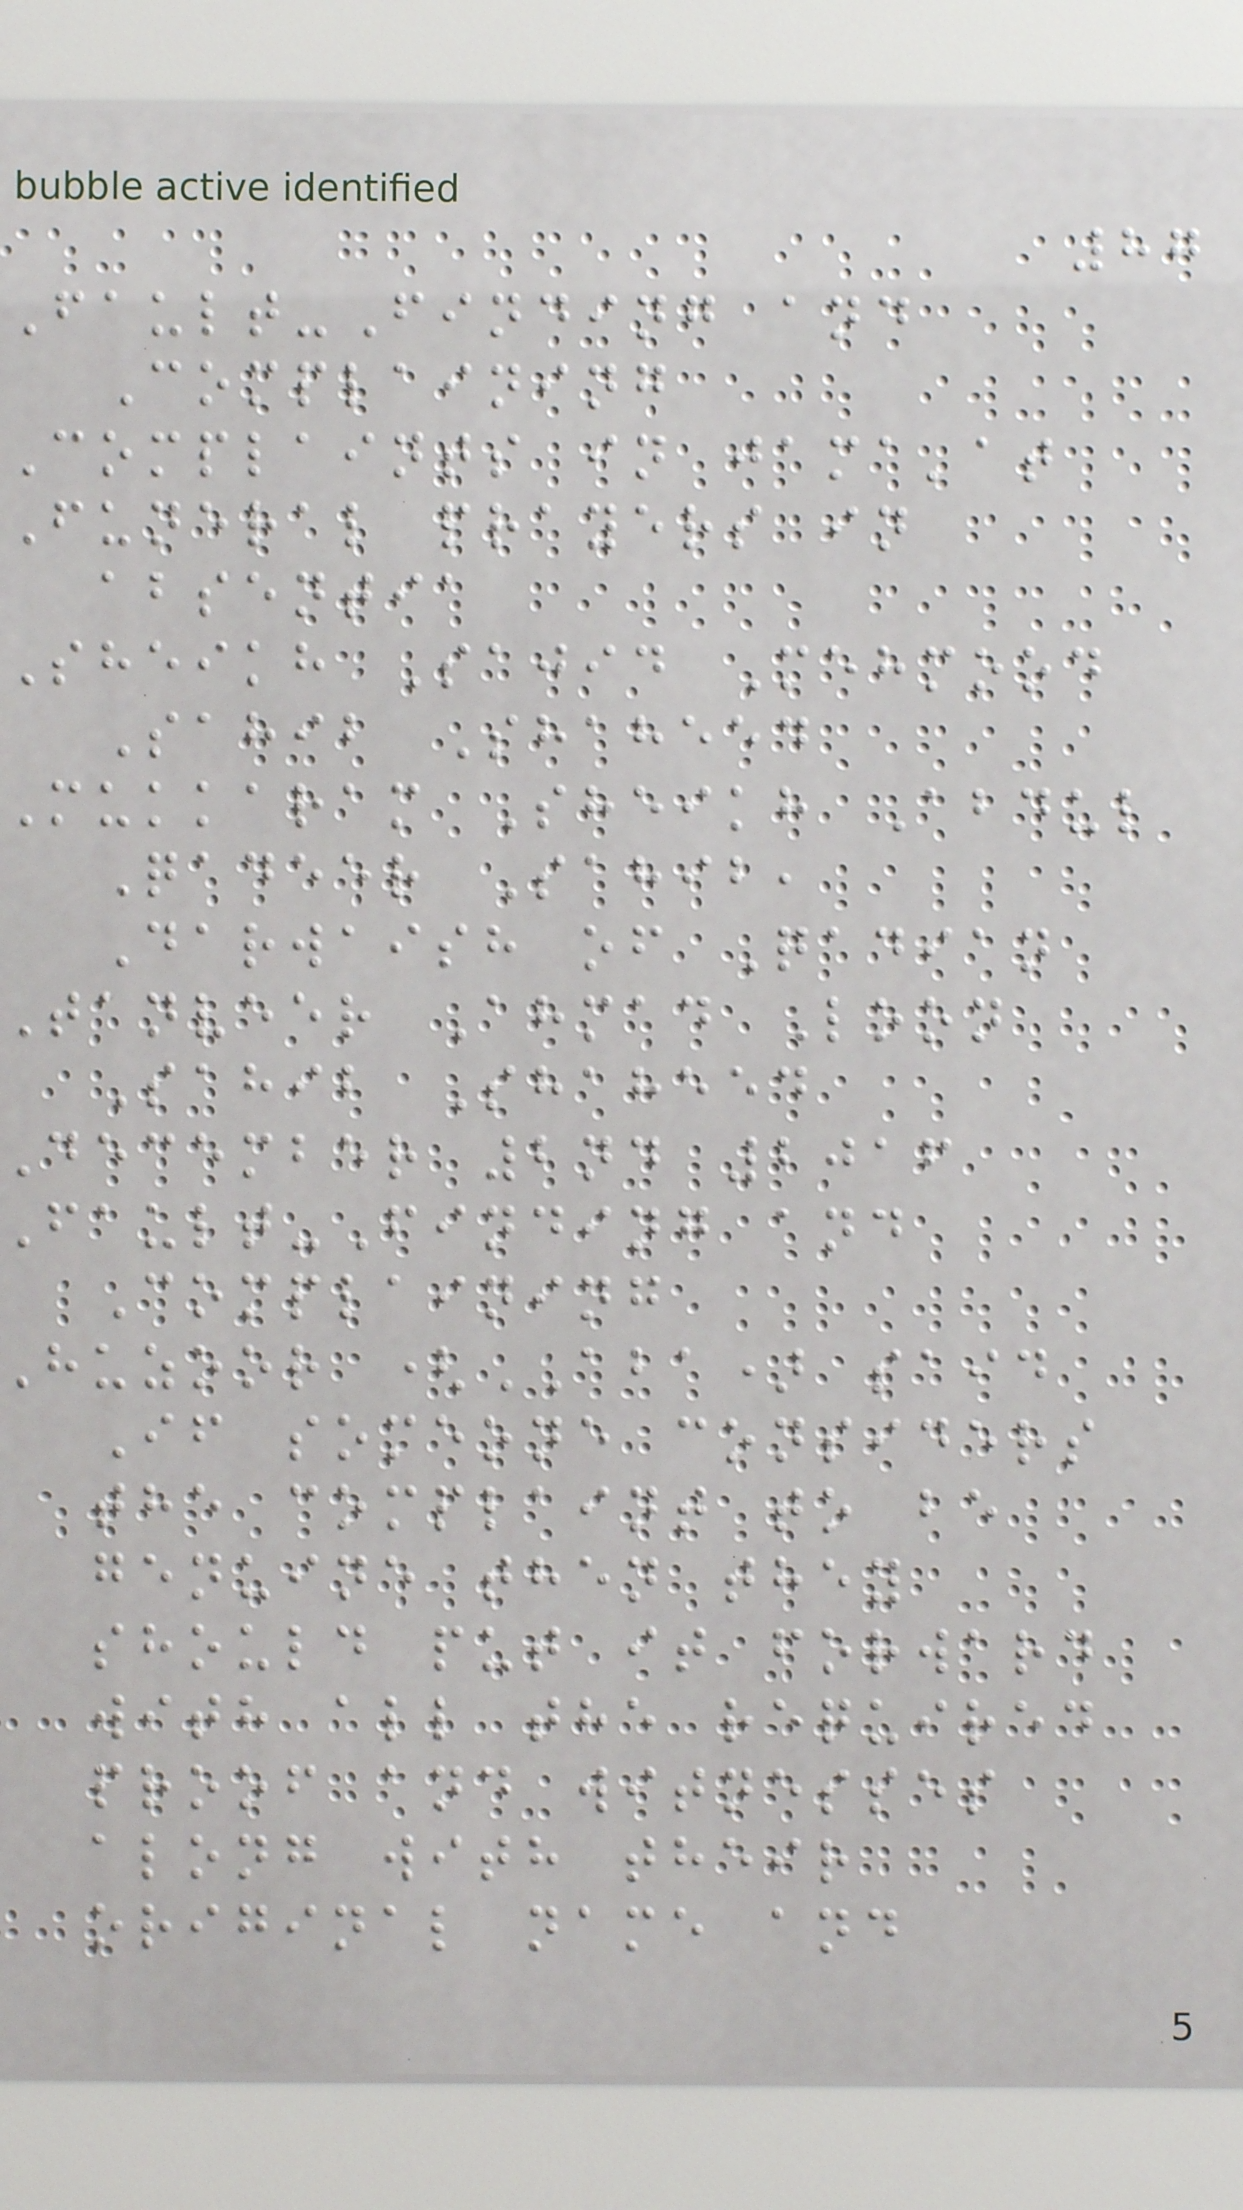87
Fault-Finding and
Complaining
Complaints in jama'at
Funeral prayers in
absentia
Sheikh Sajid Mehmood
Sahib Shaheed
Mukkaram Sheikh Abdul
Qadeer Sahib,
Darwaish of Qadian
tanveer Ahmad Loon
Sahib Shaheed
december 2nd 2016
ault-Finding and
Complaining
huzoor (ABA) said
If someone considers
the complaint to be
genuine then they
should put it forward
with all the required
proof and witnesses
along with their
original name and
